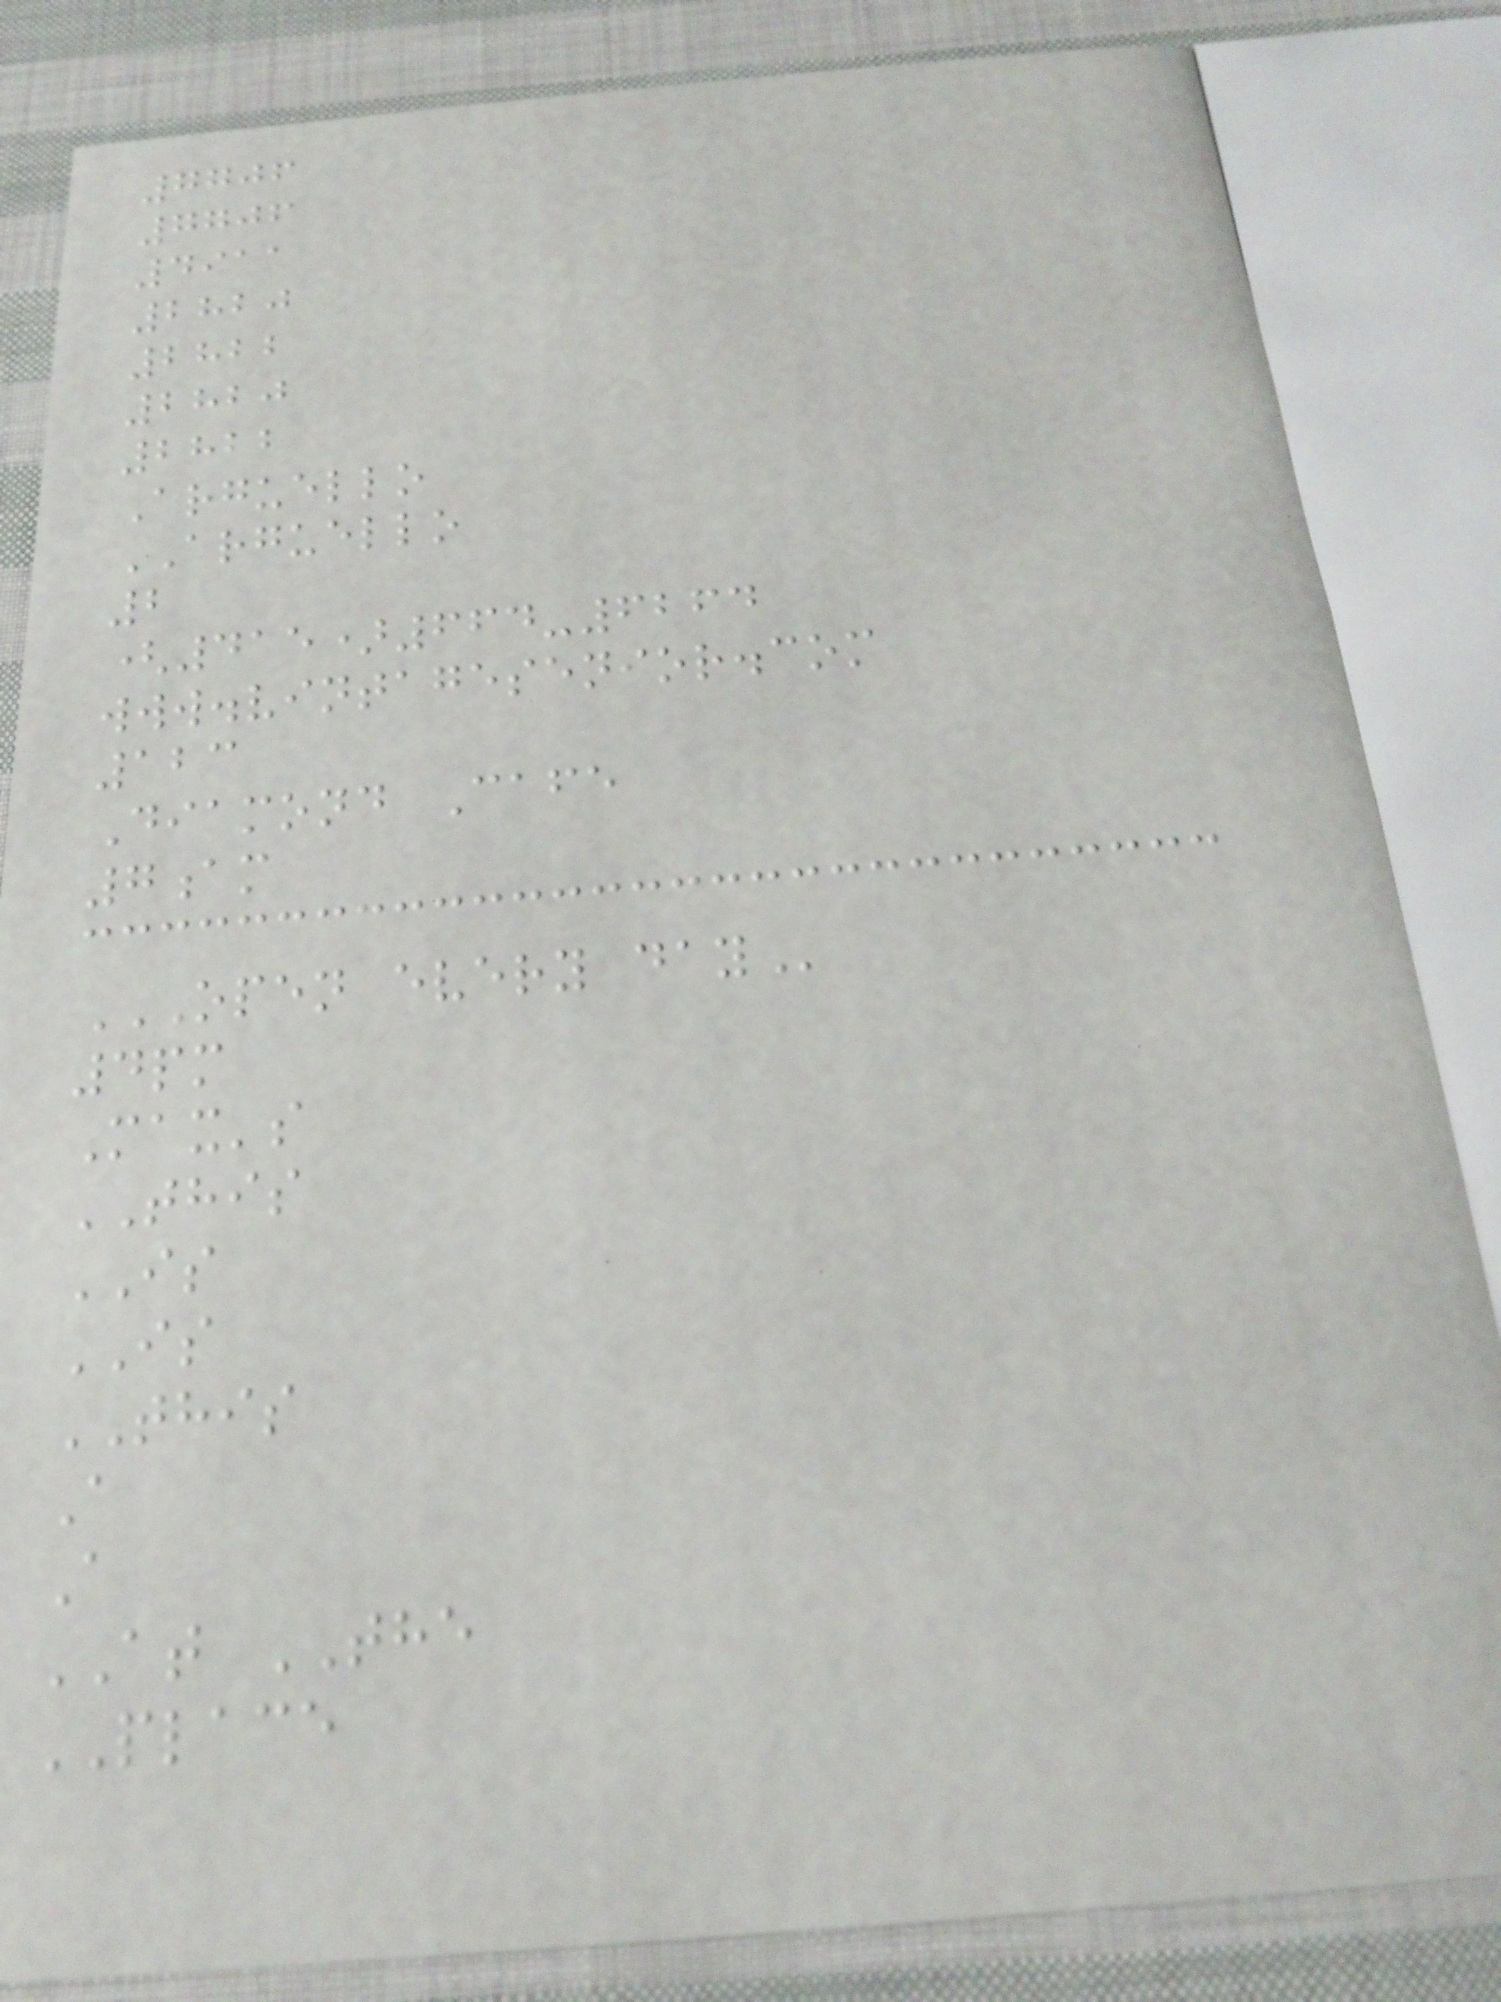7706
7706
4911
2820
2822
2820
2822
Arguello
ARGUELLO
2
(415)664-6264
www.vintagesenior.com
123
Diamond Cafe
7am
OPEN EVERY DAY
4pm
Max's
THIS
IS
IS
THIS
A
A
AT THE
PLACE
